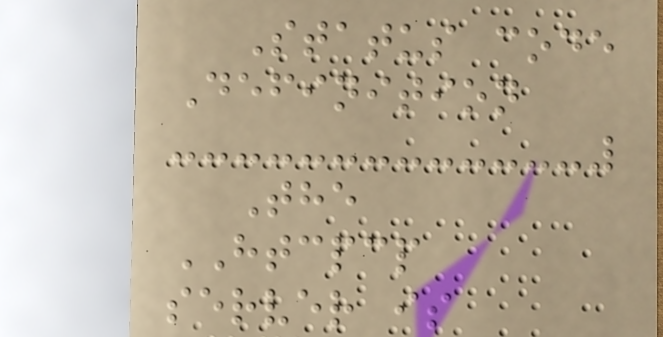Status code
Definition
The
HTCPCP
server is
